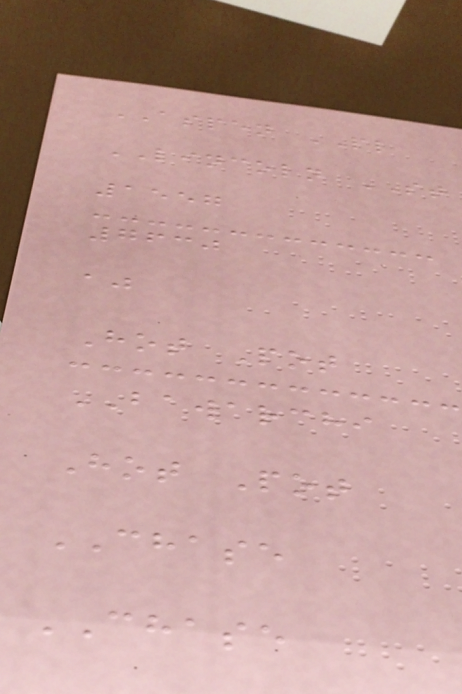ASPEN PL
LINCOLN ST
1557
7630
aj
Hot Pot
BAWARCHI
Hot Pot
CHASE
CHASE
